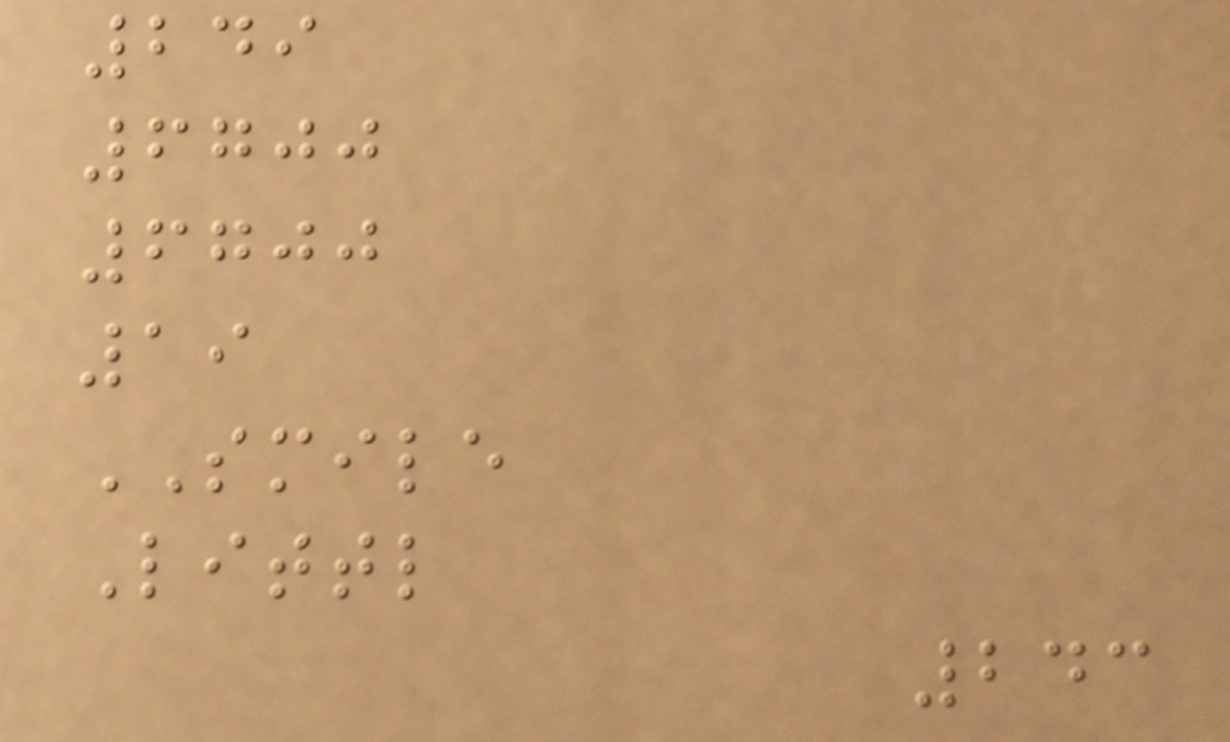249
6700
6700
19
SMILE
Littl
243
